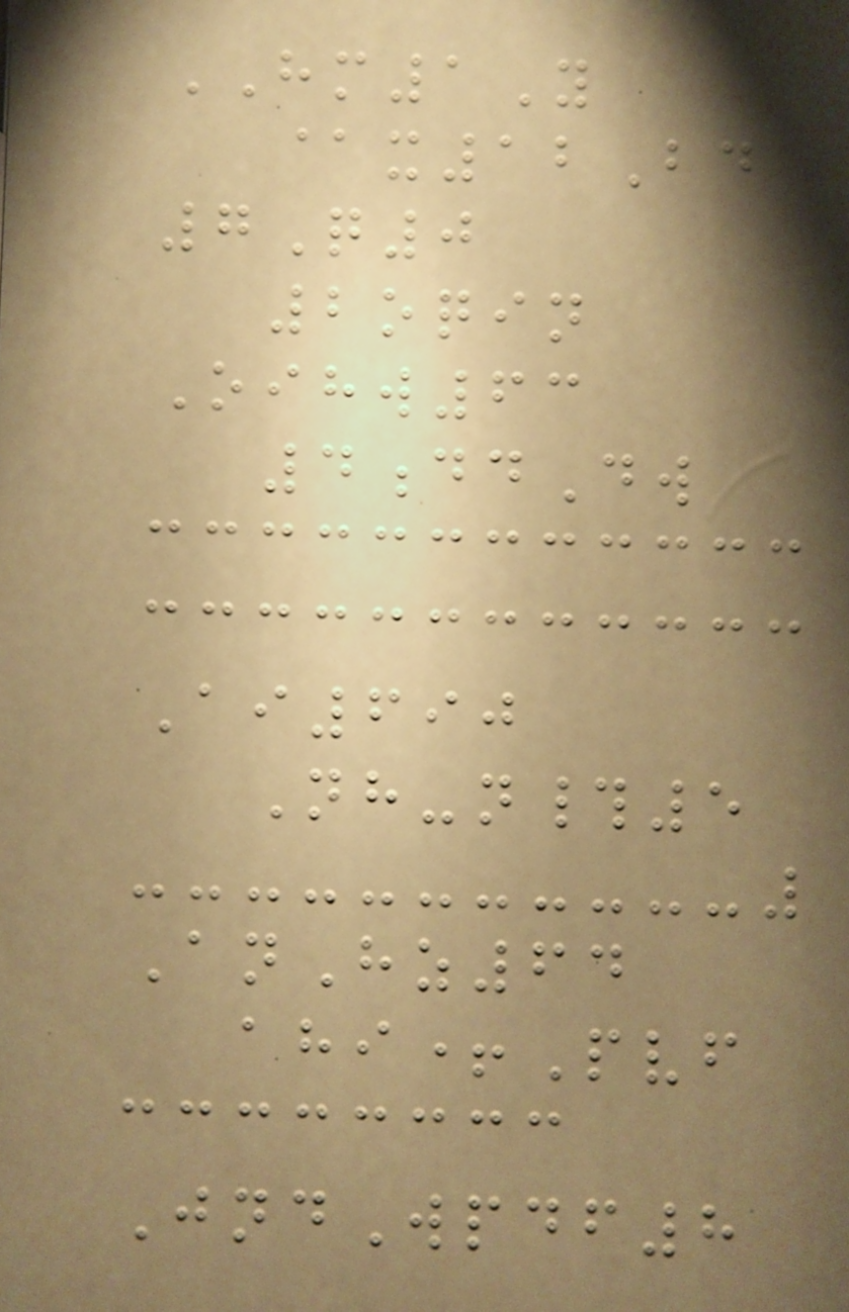HM1Y
@x12Bd
7Q0
2oqin
Oihw63
4ddDw
Ai690
Nh-n#5
AnHz64
ahi+Pvf
JndWpdf8
